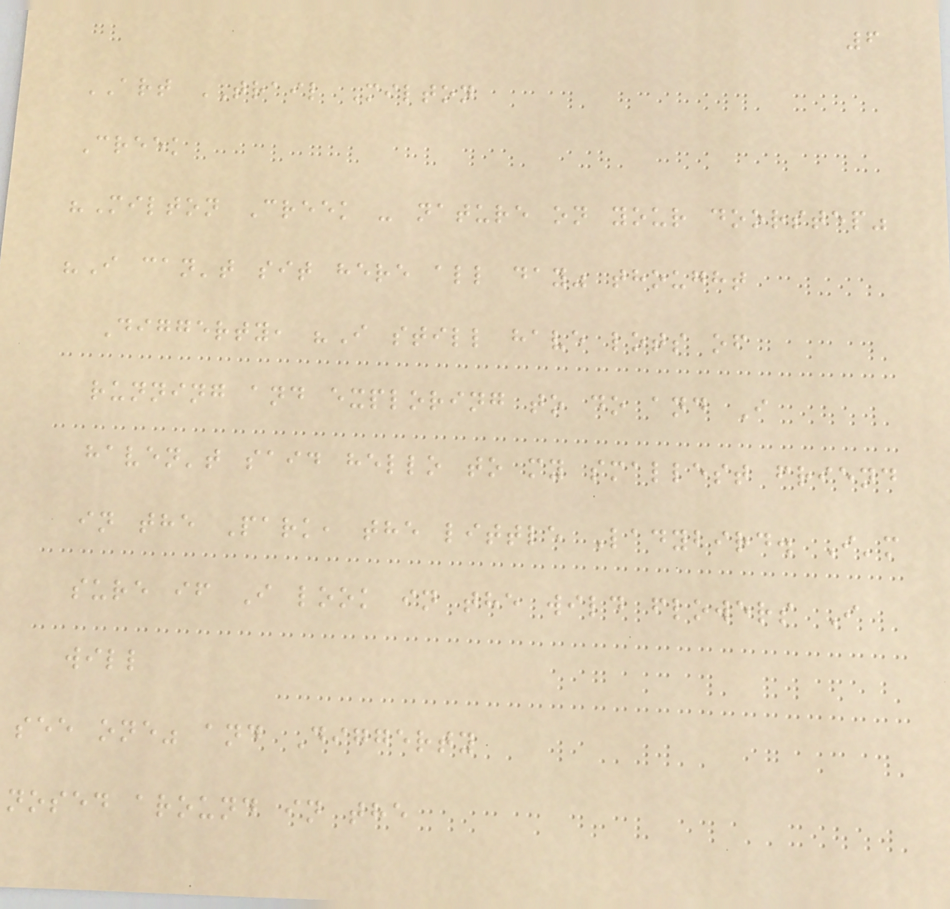6
ART TRAIL Milton
Creek
"Milton Creek - nature on your doorstep"
"I can't sit here all day" thought
Diggerty, "I still have lots of
running and exploring to do and I
haven't said hello to my smallest friend
in the Park, the little Ladybird. I'm
sure if I look in the wild flowers I
will
see one" and Diggerty
nosed around in the
